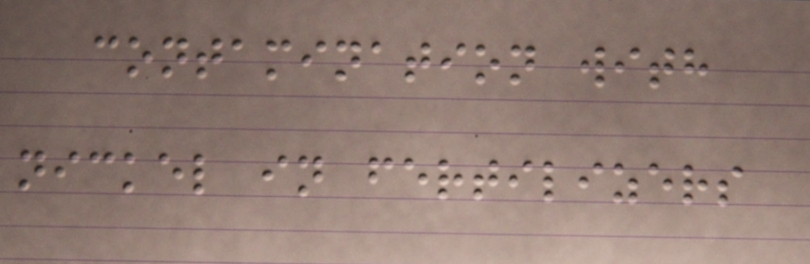contamination with
nickel in fertilizers
